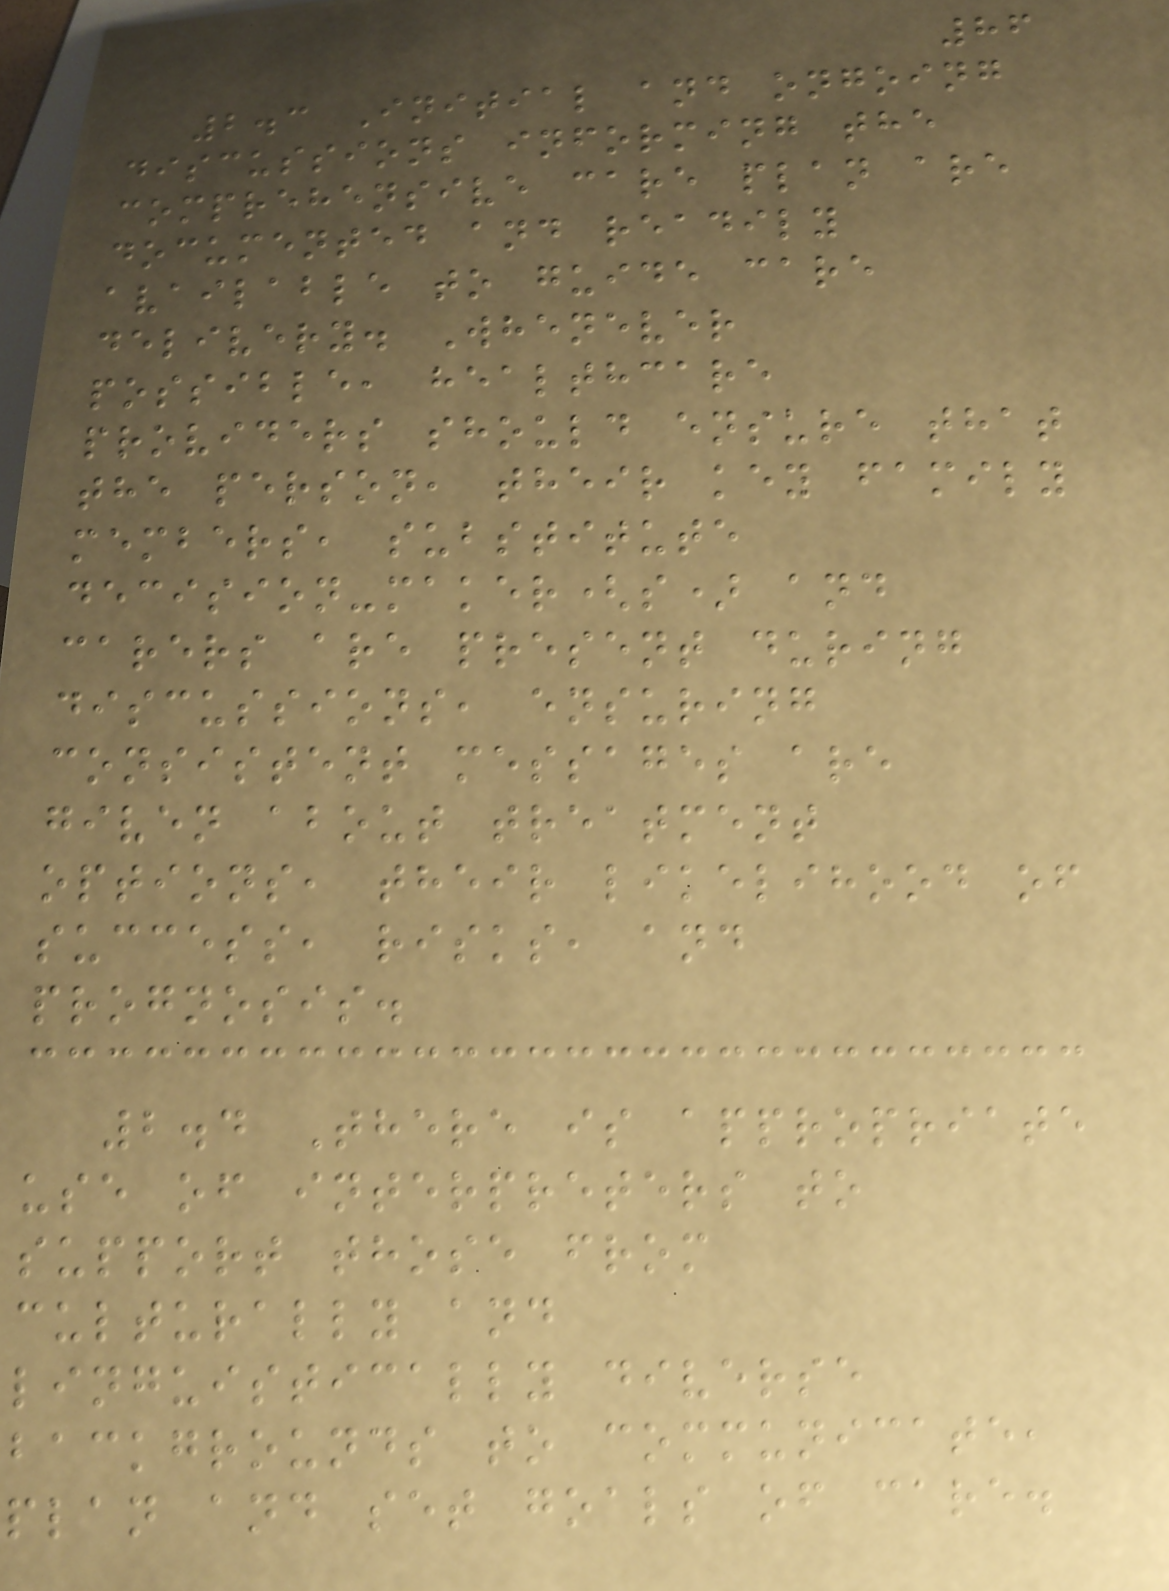86
2.3 Initial and ongoing
discussions informing the
comprehensive care plan are
documented and readily
available to guide care
delivery. Whenever
possible, healthcare
providers should ensure that
the person, their key family
members, substitute
decision-maker(s) and
carers are present during
discussions, ensuring
consistent messages are
given about treatment
options, their likelihood of
success, risks, and
prognosis.
2.4 There is appropriate
use of interpreters to
support those from
culturally and
linguistically diverse
backgrounds to communicate,
plan and set goals of care.
